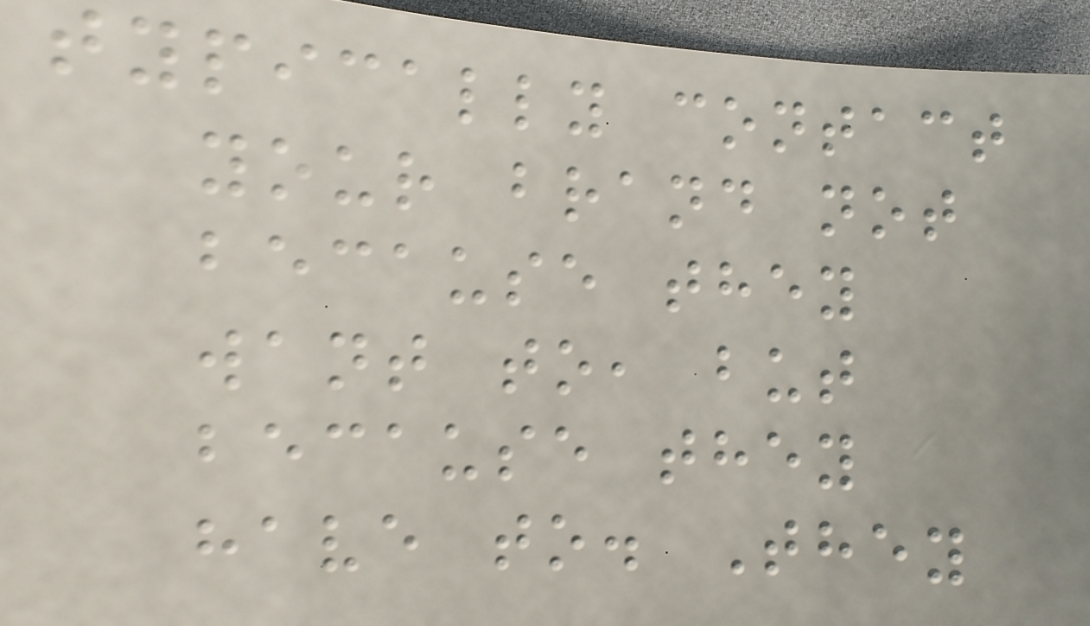typically contact
your brand not
because they
want to, but
because they
have to. They
